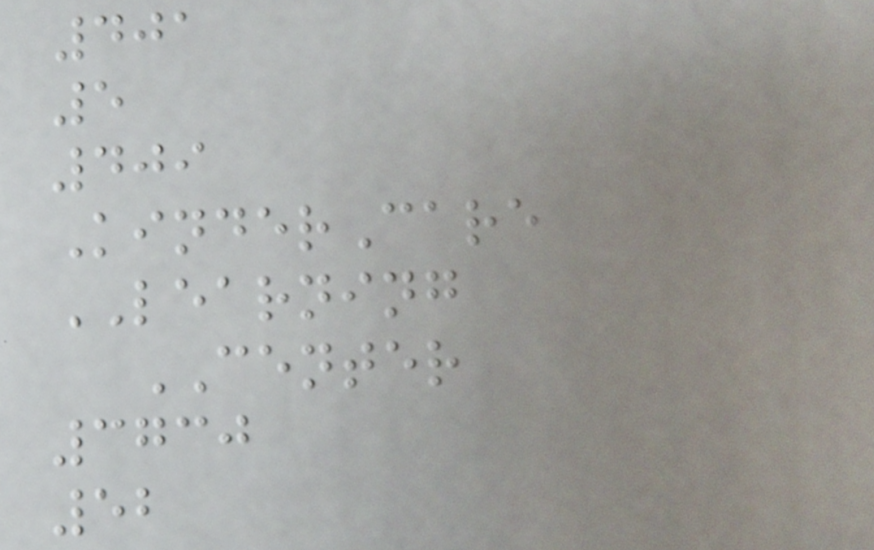401
5
409
KinderCare
LEARNING
CENTER
3730
52
